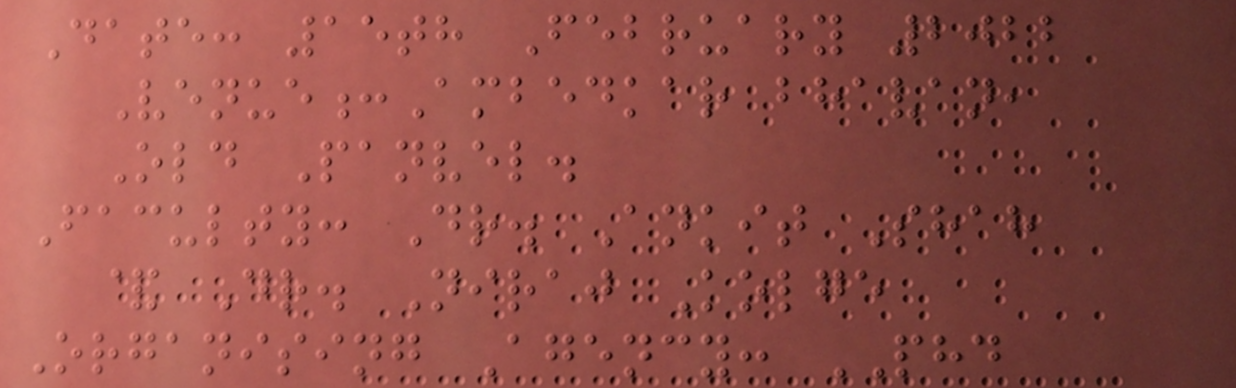Date: 15th February 2022
Venue:Ambedkar bhavan,
Old Panvel.
Faculty: Dr. Ankit Shah
& Dr. Niraj Kolge
Organising Agency: PHD
